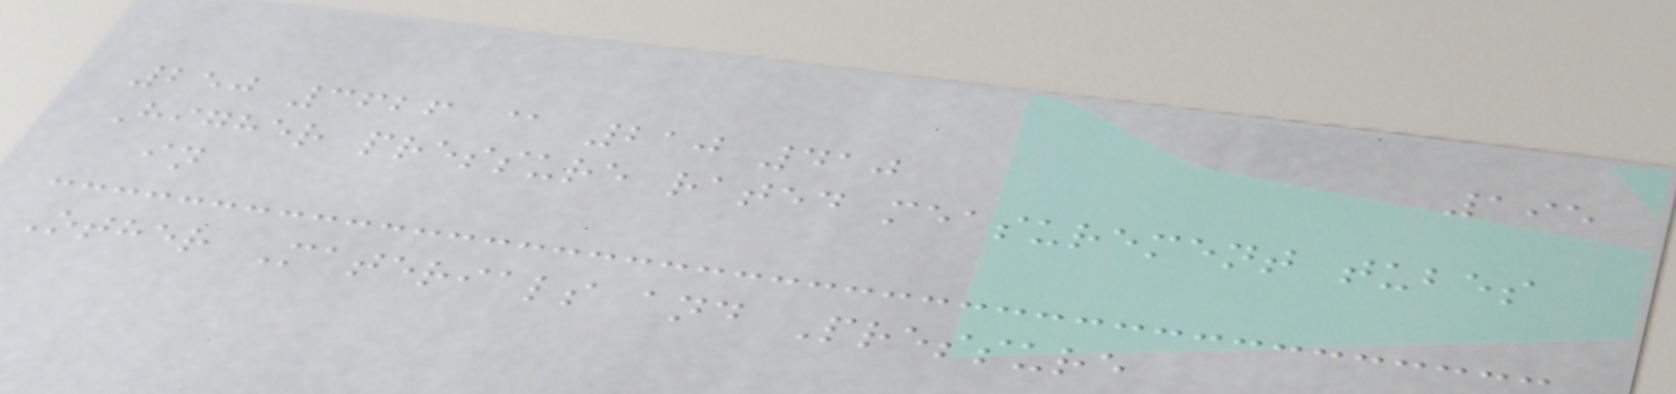195
250 3626 @ 210 410
Higher pressure rated measurement tubes
in
Other Materials and Pressure
